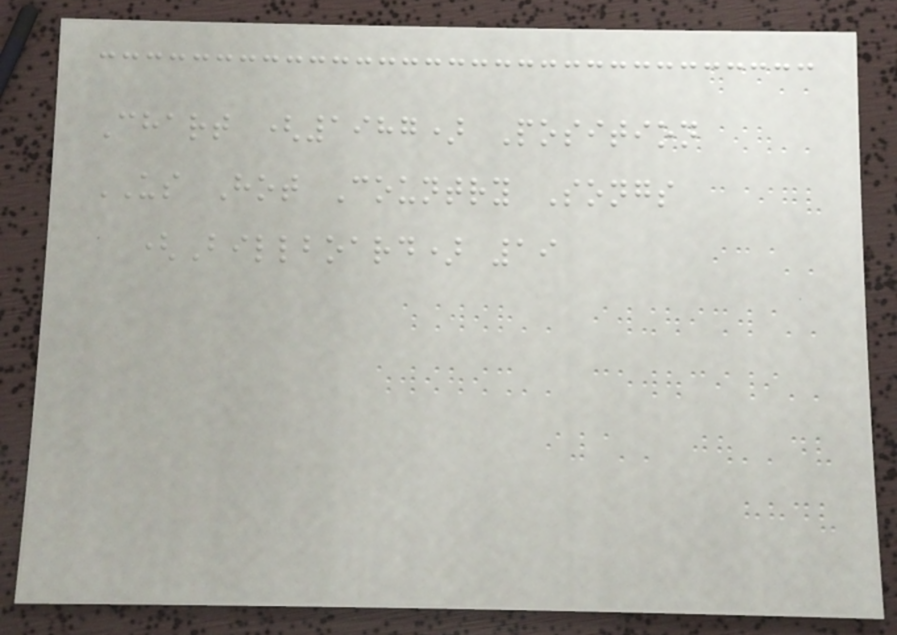Chart (1987) Position
US Hot Country Songs
(Billboard) 19
